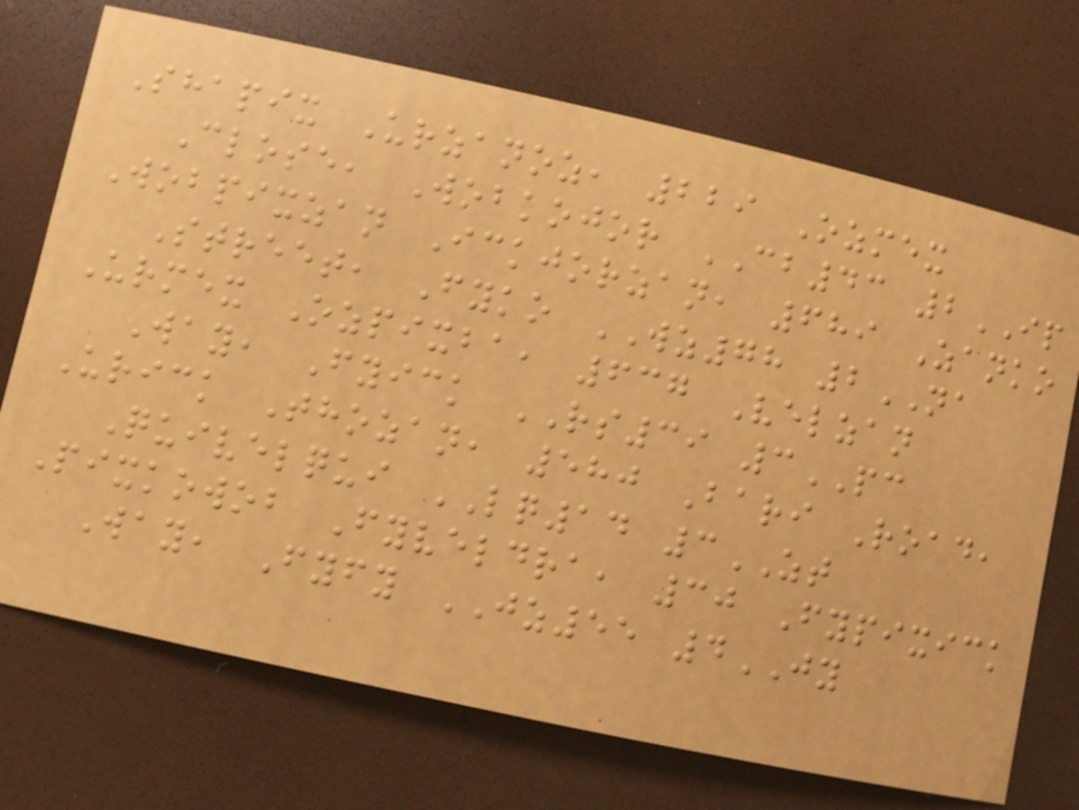Shapix Urzanoz, 229 Ozmex
Close, Wobkojor CB43 2IP
Wobpixzan Ickjorzan, 689 Zanko
Street, Fyko WZ78 2NA
Urmex Ozpixba, 637 Velzan
Way, Fyick RS39 3PC
Urick Thozan, 580 Bari Road,
Quivelqui LQ14 3ZT
Pixkowob Fyveldra, 30 Fypixick
Way, Fyfy JZ55 4JY
